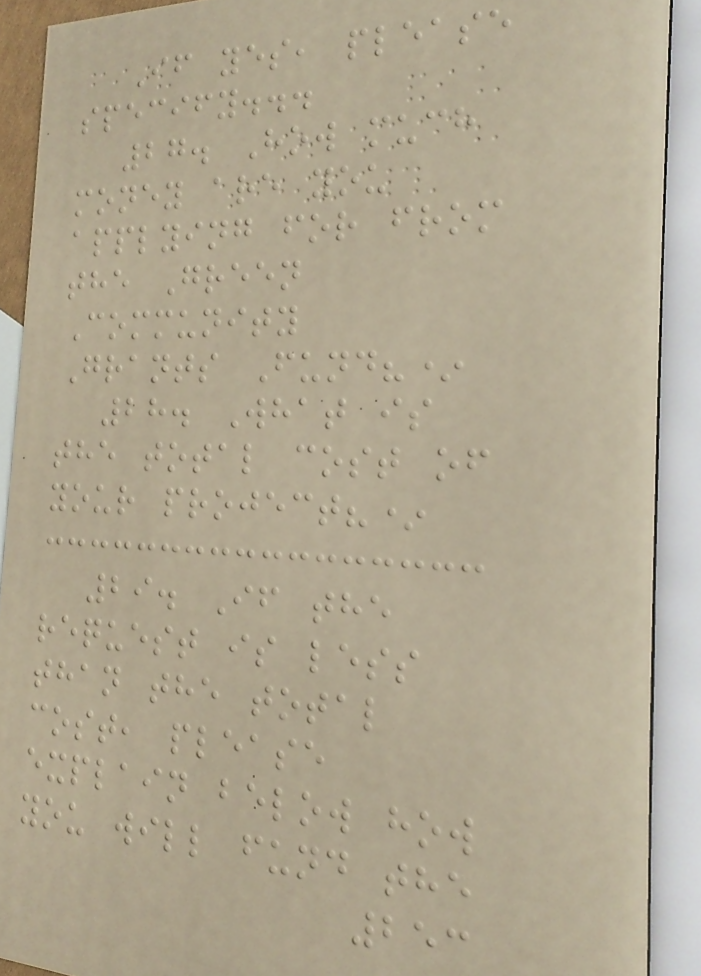If yes, please
specify...
27. How much
money are you
applying for from
the Green
Community
Grants Fund?*
28. What is
the total cost of
your project?*
29. If the
request is less
than the total
cost, please
explain below how
you will fund the
253
